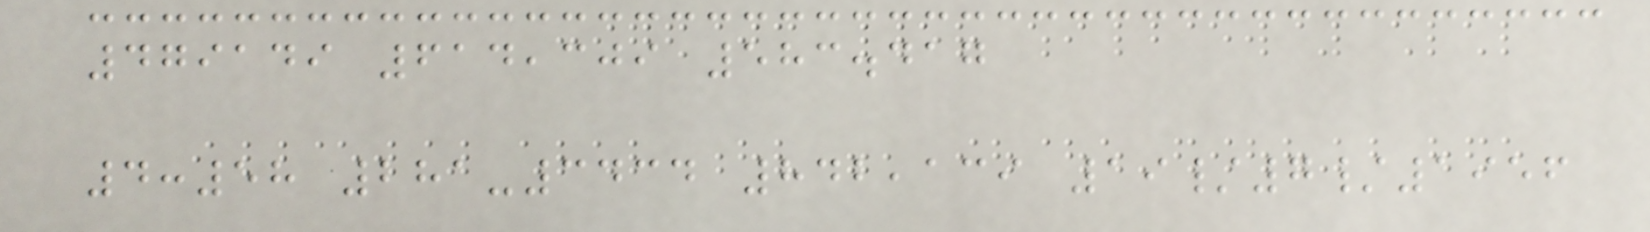479149 614,309 583.417
4:58 281-3434 842,139 19/7/1956
